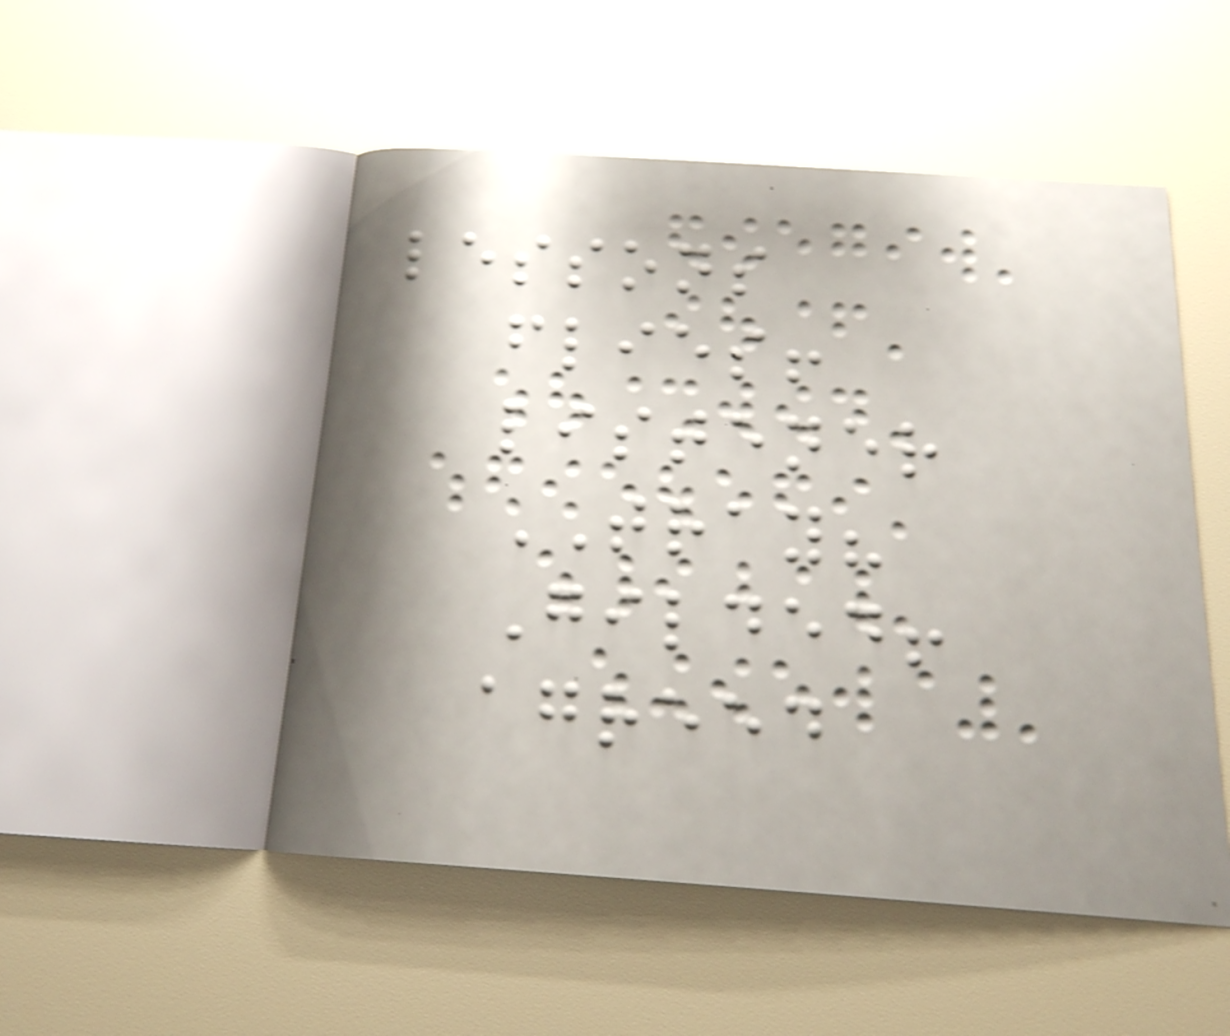lessons
flies!
listener
TRAY?
Gilded!
agreed
